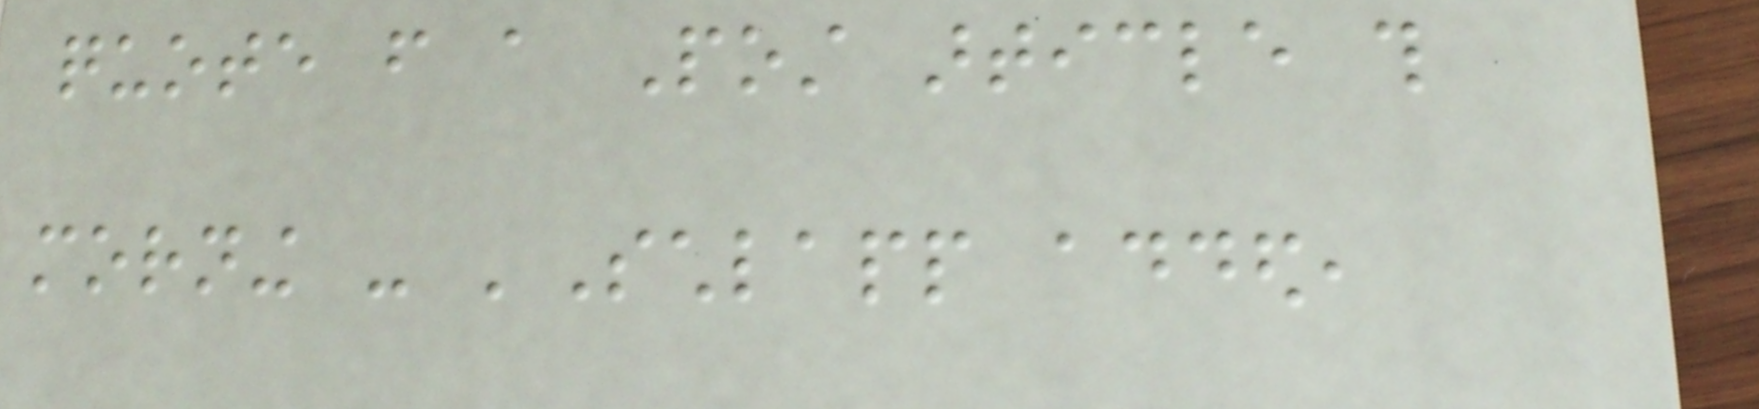quote from a Post article this
morning - 'Schlapp added,
